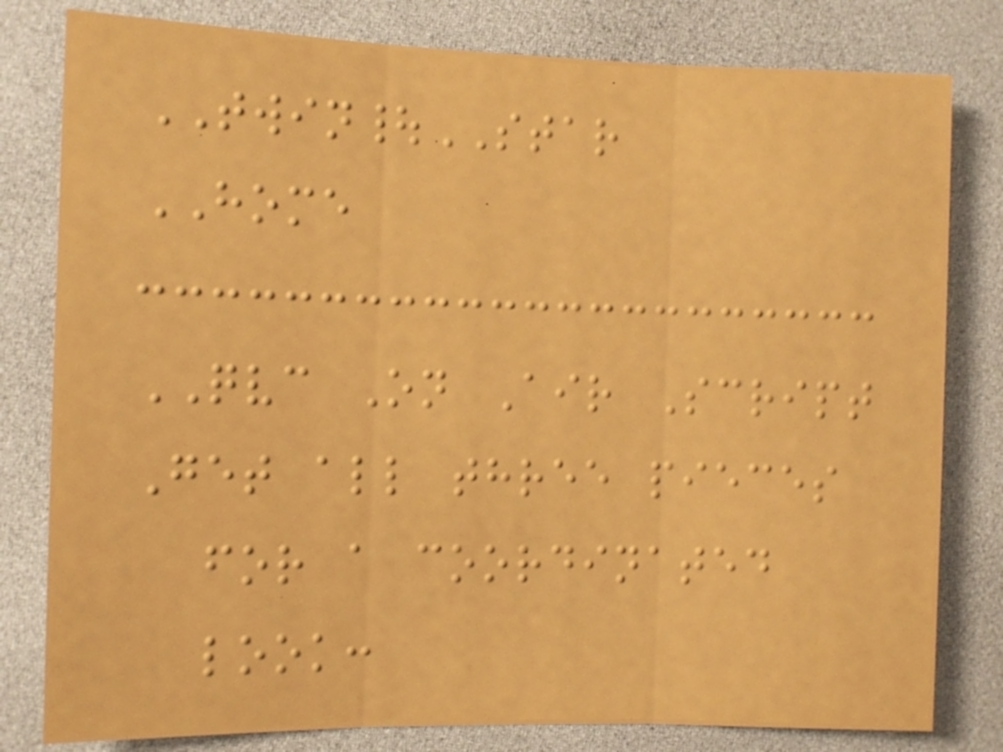TWIN|STAR
HOME
QVC On Air Script
Get all three pieces
for a coordinated
look:
